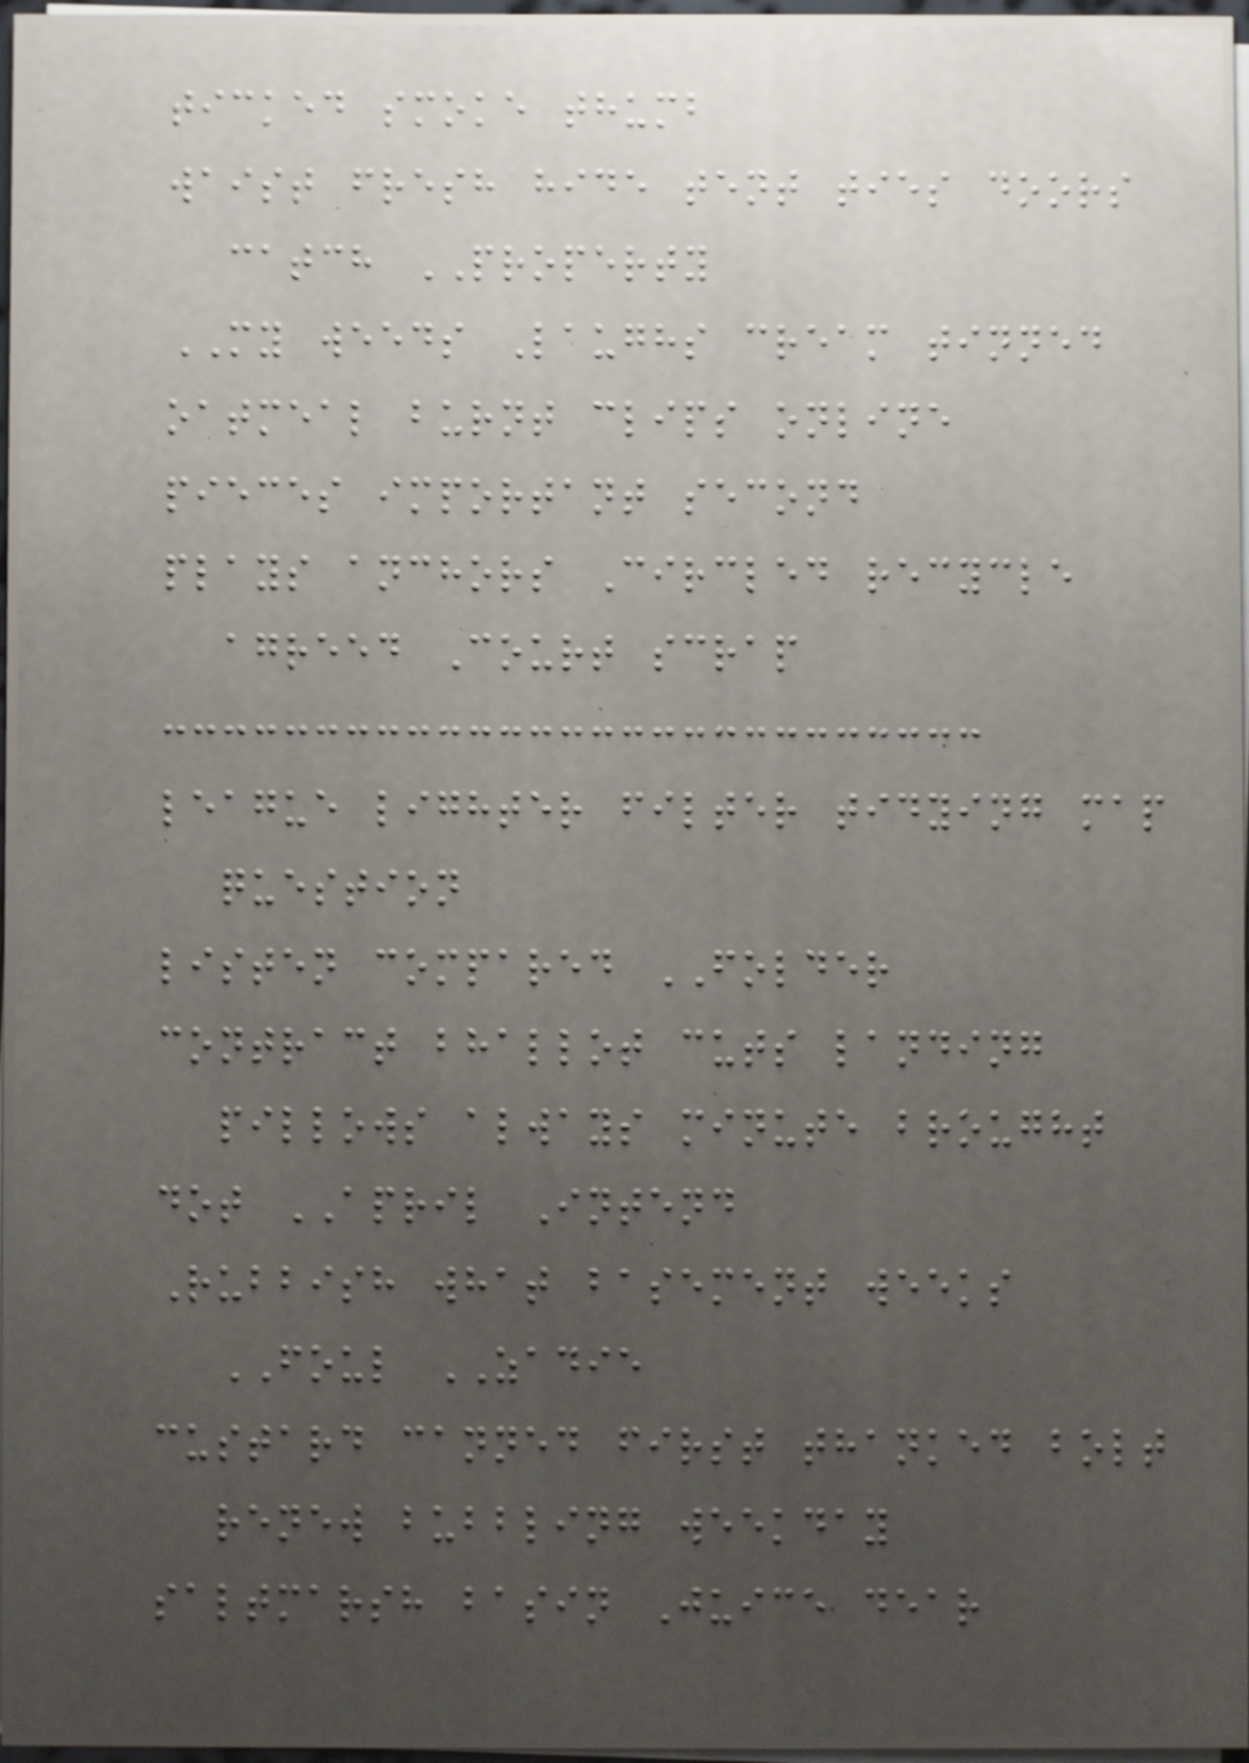ticked smoke thumb
waist fresh hide tent ties doors
catch PROPERTY
MY weeds Laughs cream tinned
oatmeal burnt clips online
pieces important second
plays anchors Circled recycle
agreed Court scrap
league lighter filter tidying map
question
listen compared FOLDER
contract bhallot cuts landing
pillows always minute brought
dot APRIL Intend
Rubbish what basement weeks
FOUL ZADIE
custard canned first thanked bolt
renew bubbling weekday
saltmarsh basin Juice dear
